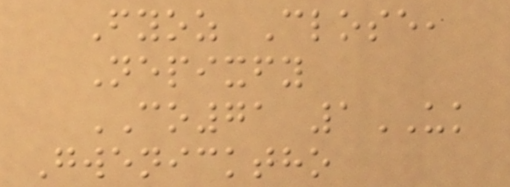Fyoz Close,
Nepixfy
CO71 1UK
Gwenicktho
